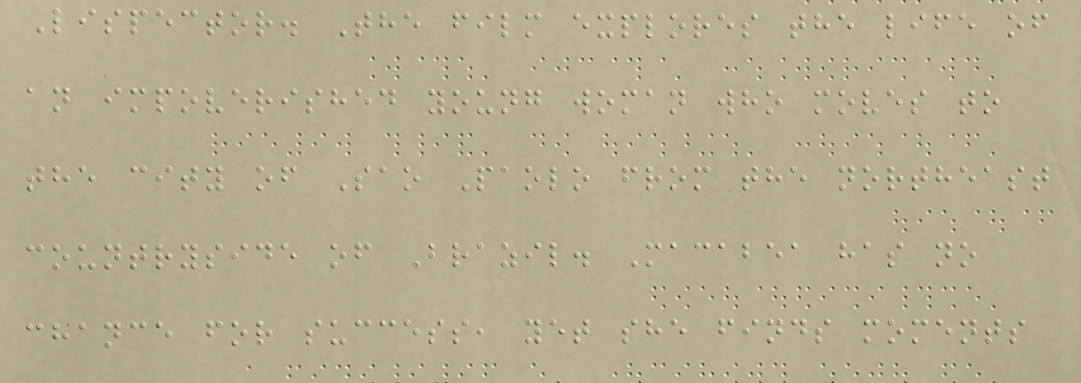Lispector. The film explores the life of
an impoverished young woman who moves to
the city of Sao Paolo from the northeast
countryside of Brazil. Macabea has no
chance for success, yet she finds moments
